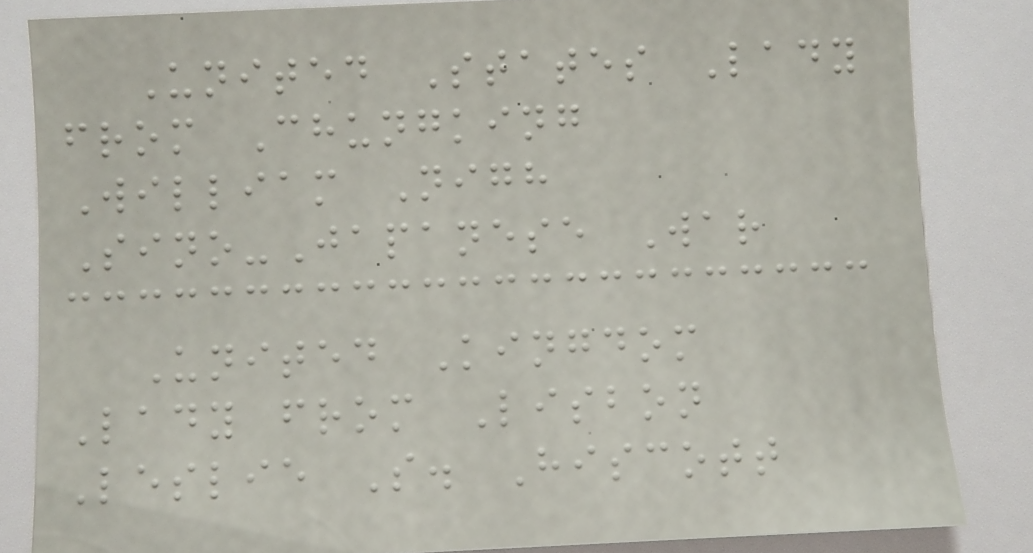United States Lady
from Chungking
William Nigh
Sino-Japanese War
United Kingdom
Lady from Lisbon
Leslie S. Hiscott
